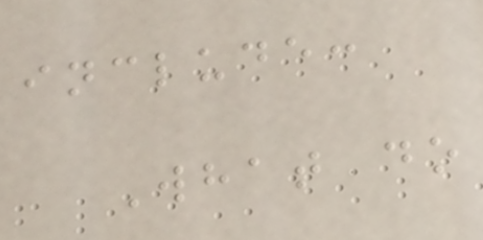include:
What do
